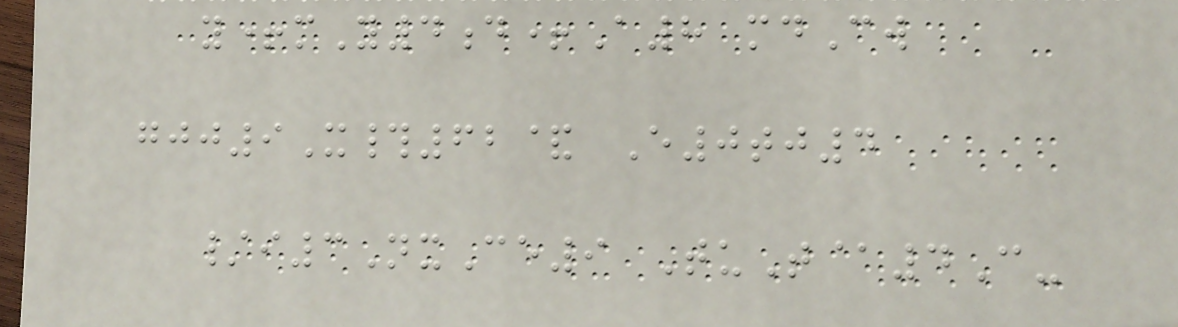y+mY4d+A8 mdCw
gjj9X#62& E0tj4
/i3NxCe9 TuT@4C-
